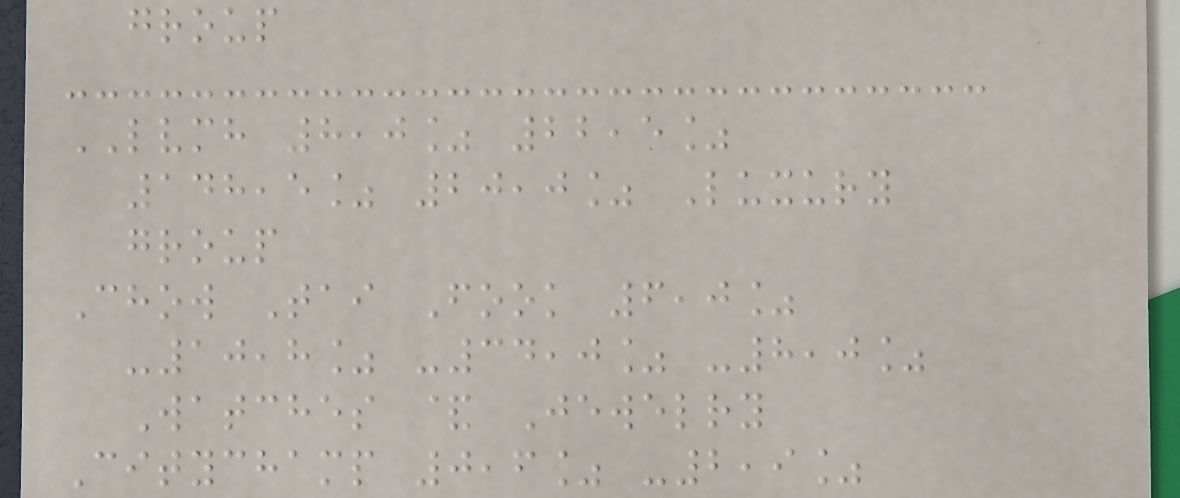group
LVMH 8,0% 22,5%
148,5% 20,0% Luxury
group
Chow Tai Fook 6,0%
-10,8% -34,0% -8,0%
Watches & Jewelry
Citychamp 0,6% -2,9%
